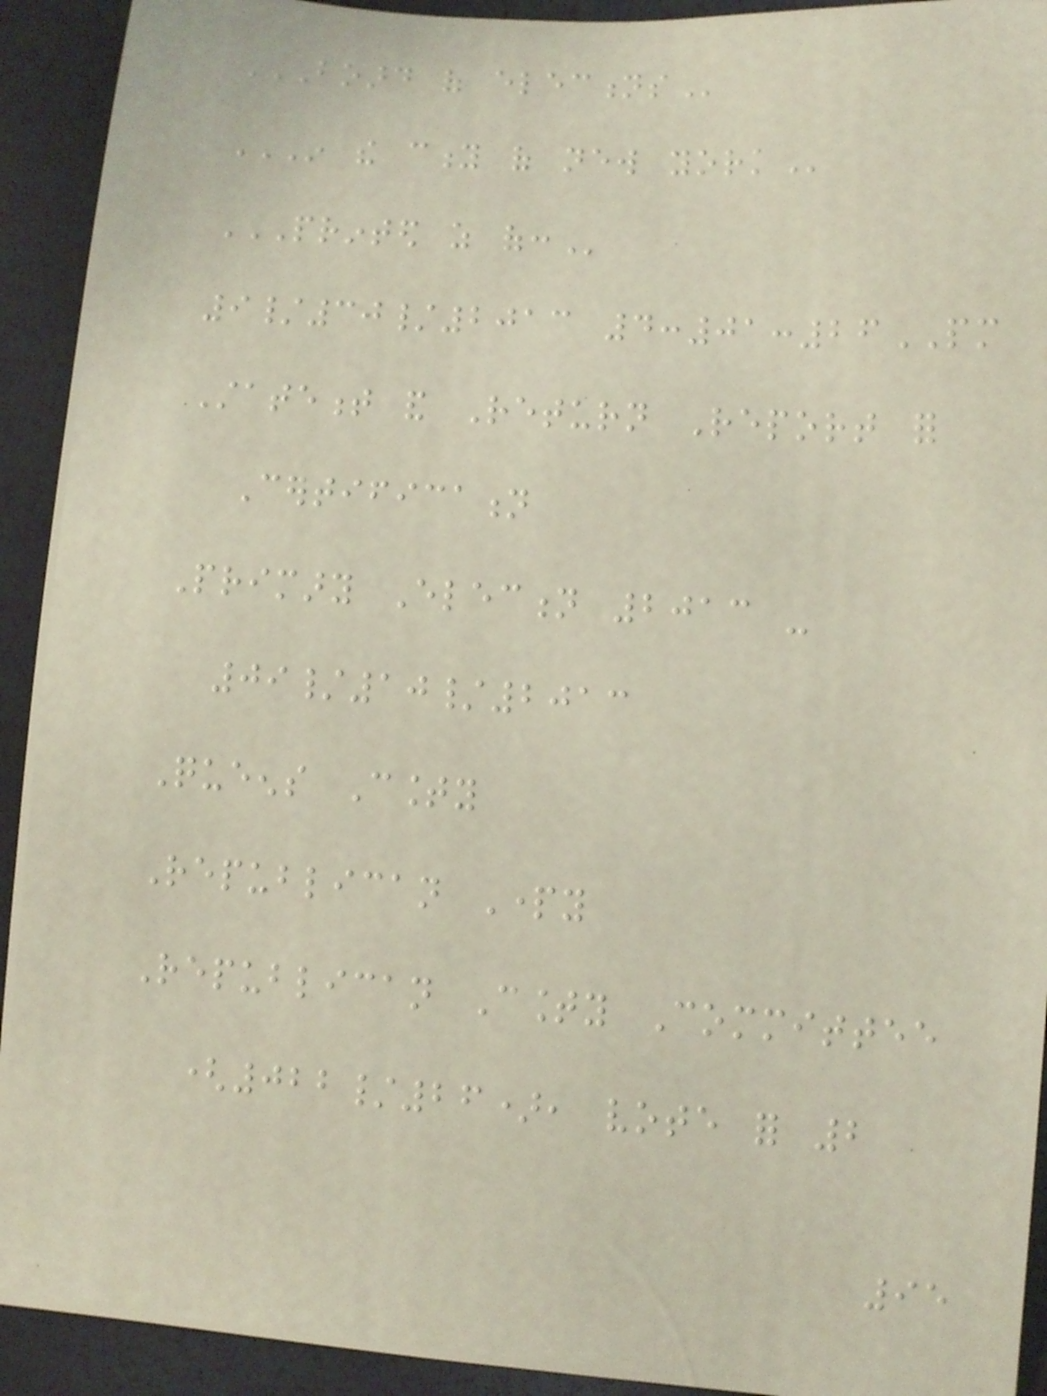BOARD OF ELECTIONS
IN THE CITY OF NEW YORK
PRINTED AS OF:
9/30/2013 4:01:26PM
Statement and Return Report for
Certification
Primary Election 2013 -
09/10/2013
Queens County
Republican Party
Republican County Committee
(022/26), vote for 2
95
